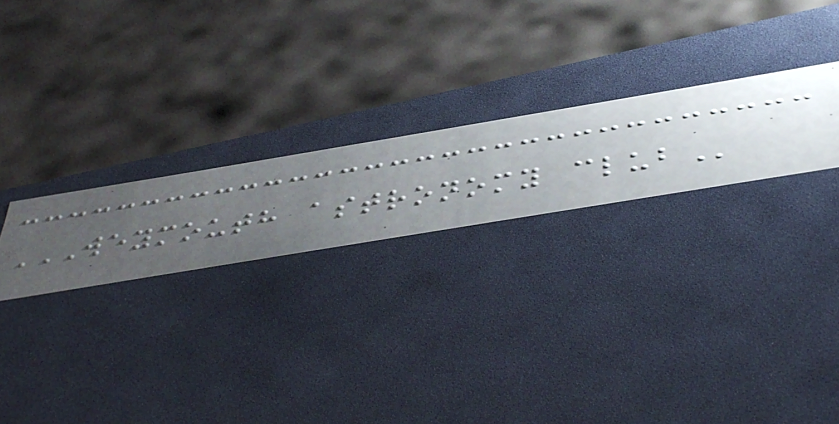WEYMOUTH ASTRONOMY CLUB
